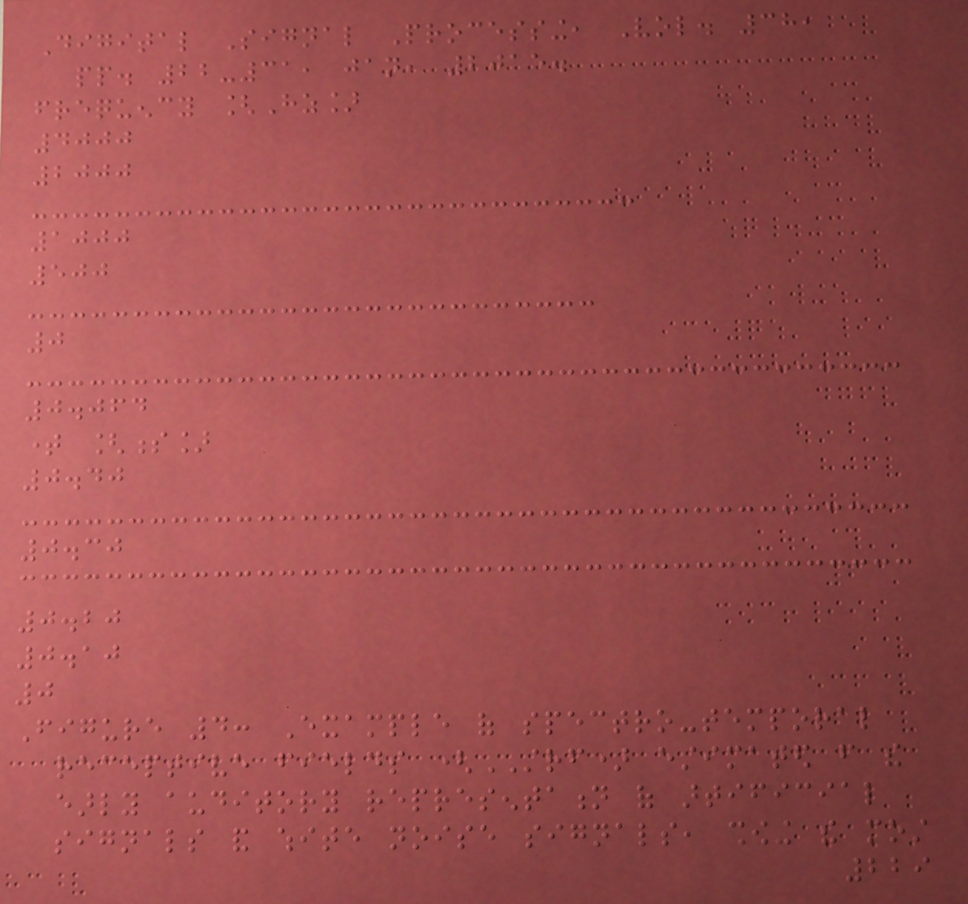Digital Signal Processing, Vol. 38,
pp. 22-31, jan, 2015.
frequency [Hz]
4000
2000
1000
500
0
0.064
time [s]
0.40
0.30
0.20
0.10
0
Figure 4: Example of spectro-temporal
receptive fields (STRF) estimated from the
early auditory representation of artificial
signals and white noise signals, showing the most
229
